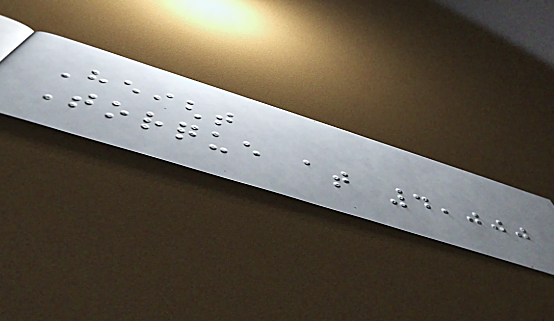Height
Torque at 4,000
